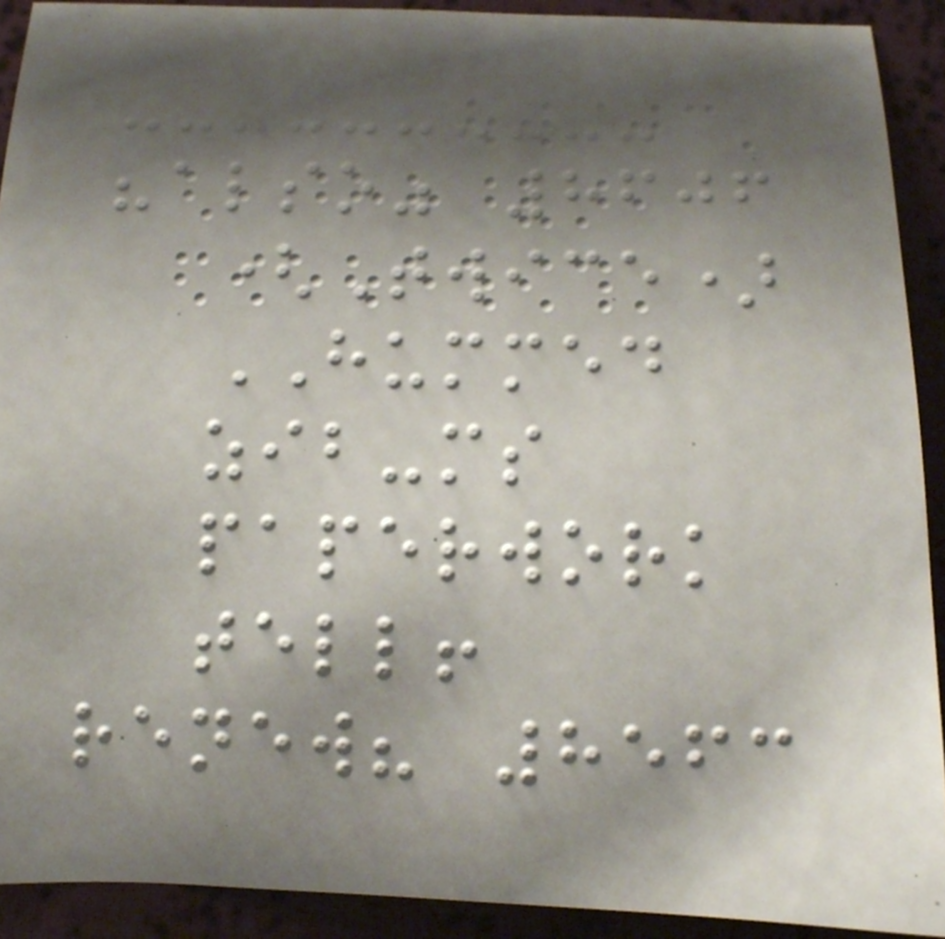"also" 8606
(Twice)
HUMMED
zib-ms
paperwork
tell!
renew? 8563
